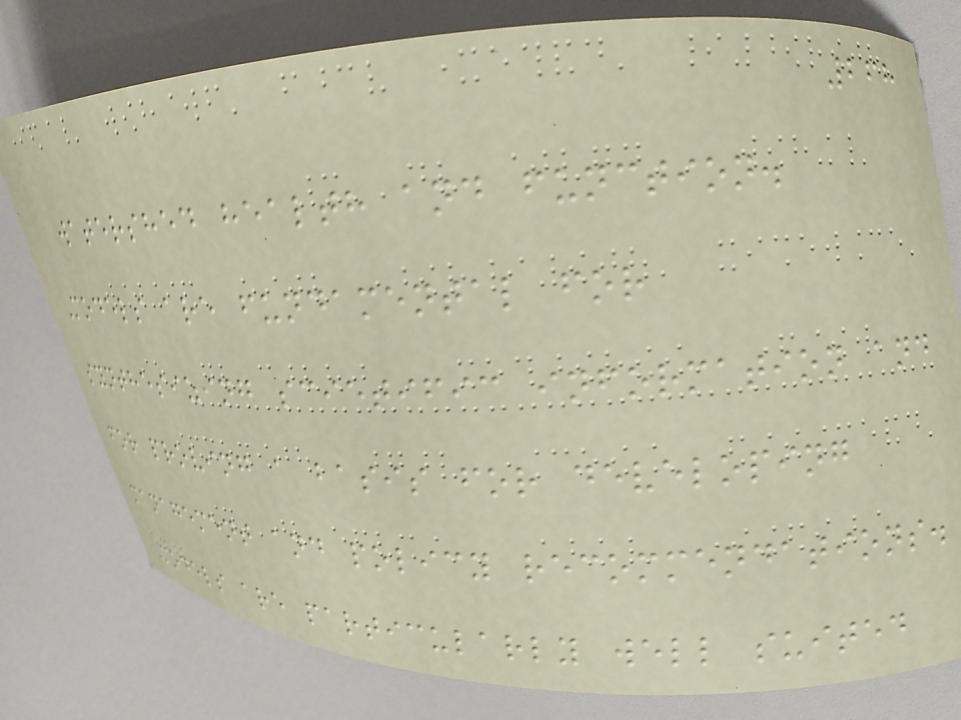268
watershed health and function.
Models are fundamental for
synthesizing scietific information and
for proving a basis for developing
management and policy recommendations.
Models are particularly well suited
